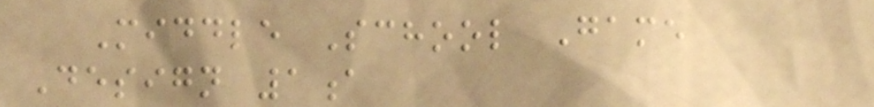Middle School Game
Design 1a
